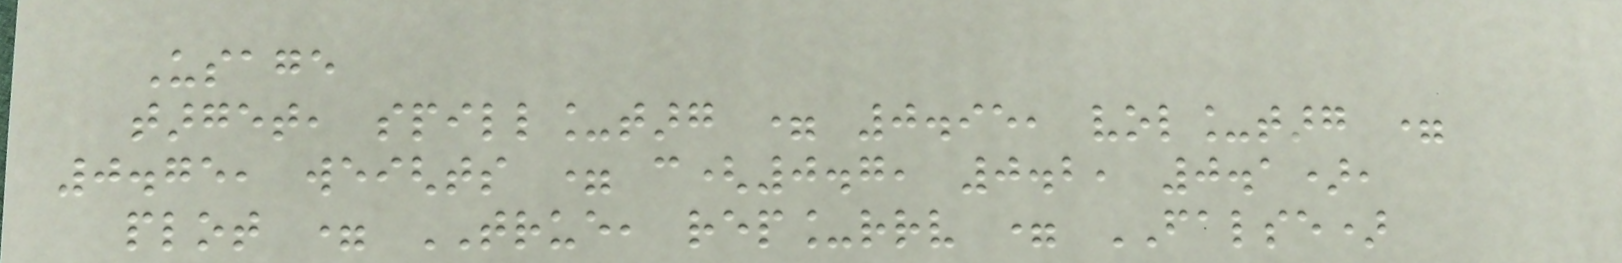Usage
target, spill_targ = 0.95, vol_targ =
0.75, weights = c(0.7, 0.2, 0.1),
plot = TRUE, rep_rrv = FALSE)
